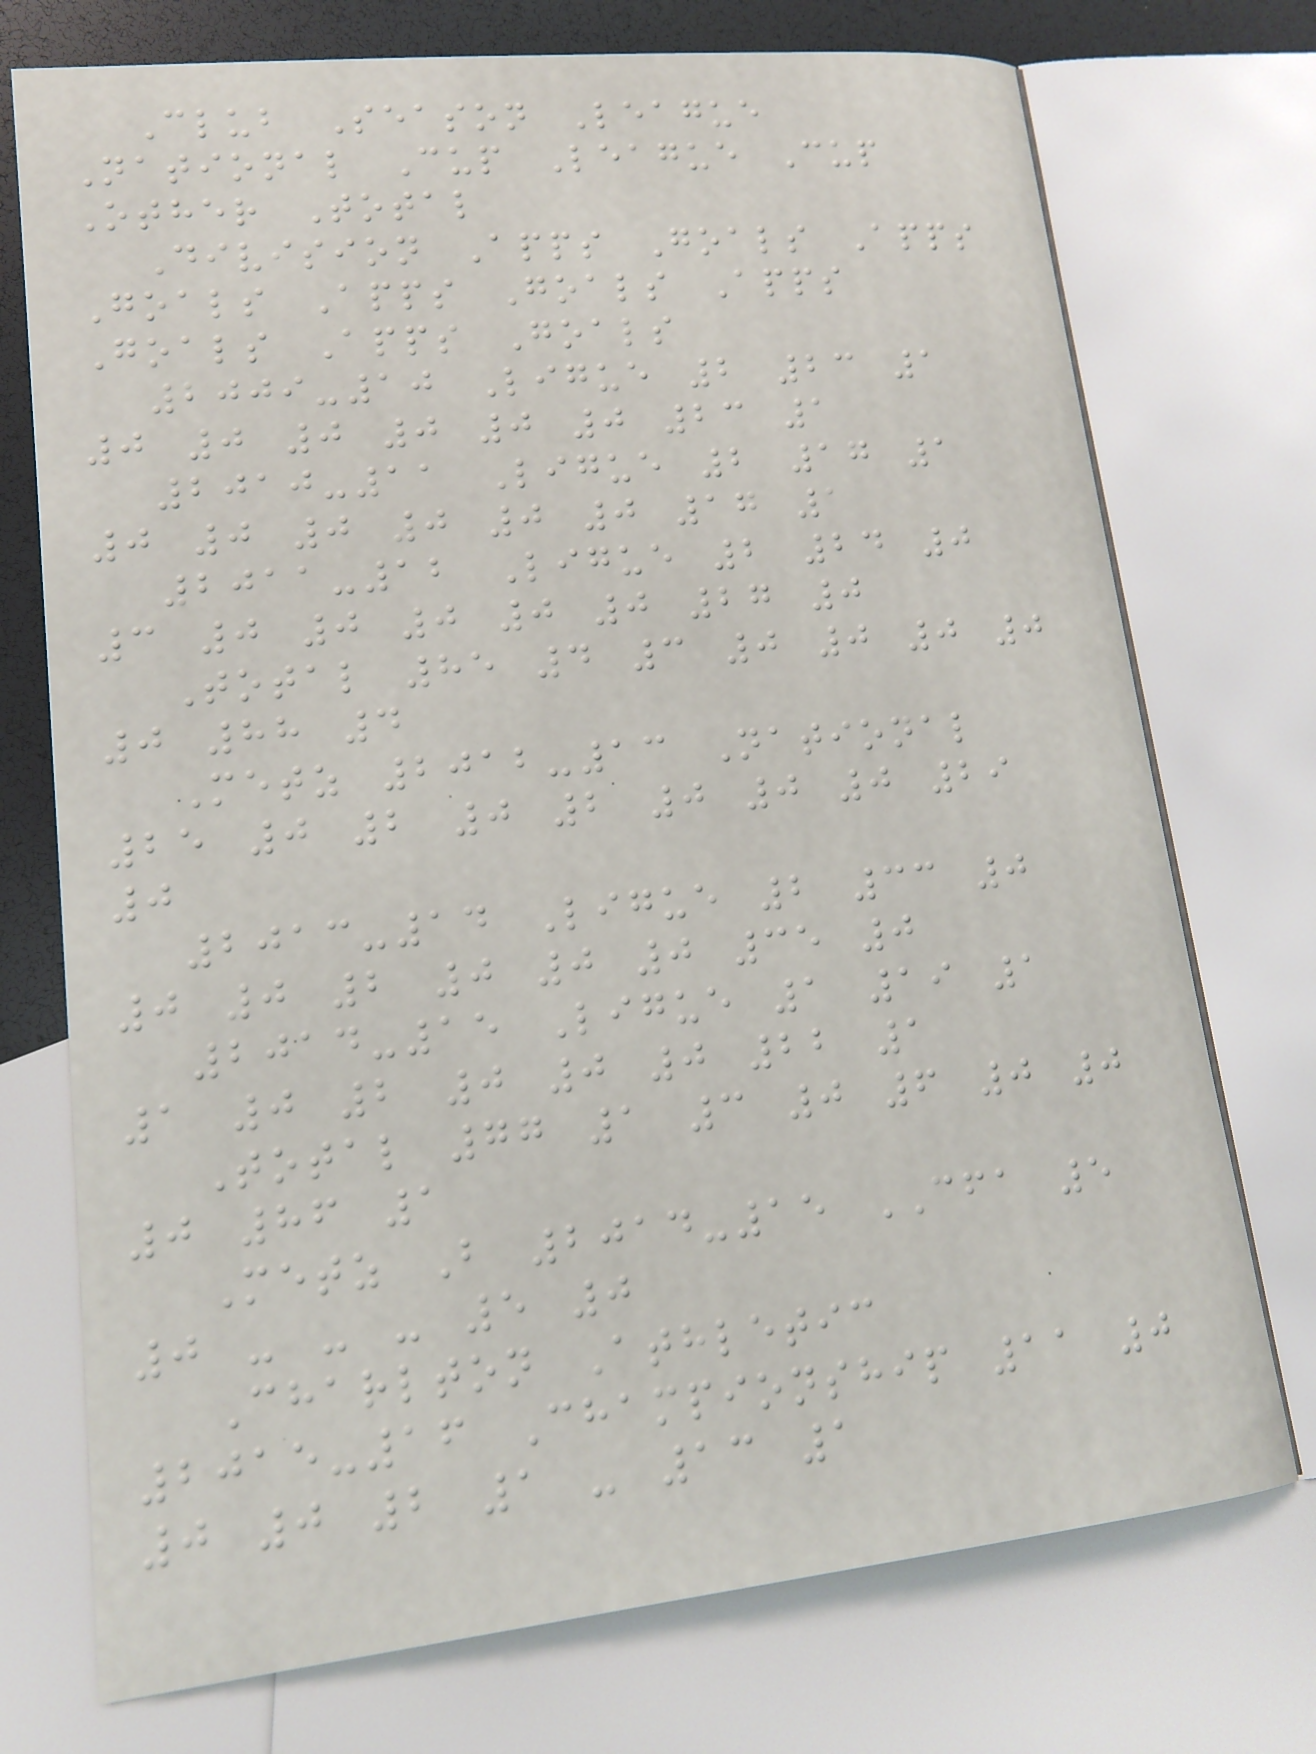Club Season League
National Cup League Cup
Other Total
Division Apps Goals Apps
Goals Apps Goals Apps
Goals Apps Goals
2009-10 Ligue 2 23 1
0 0 0 0 0 0 23 1
2010-11 Ligue 2 17 1
0 0 0 0 0 0 17 1
2011-12 Ligue 2 24 0
3 0 0 0 0 0 27 0
Total 85 4 3 0 0 0 0
0 88 4
Metz 2012-13 National
25 0 2 0 2 0 0 0 29
0
2013-14 Ligue 2 33 0
0 0 2 0 0 0 35 0
2014-15 Ligue 1 19 1
1 0 2 0 0 0 22 1
Total 77 1 3 0 6 0 0
0 86 1
Metz B 2014-15 CFA 5
0 - - - 5 0
Charlton Athletic
2015-16 Championship 11 0
0 0 2 1 - 13 1
